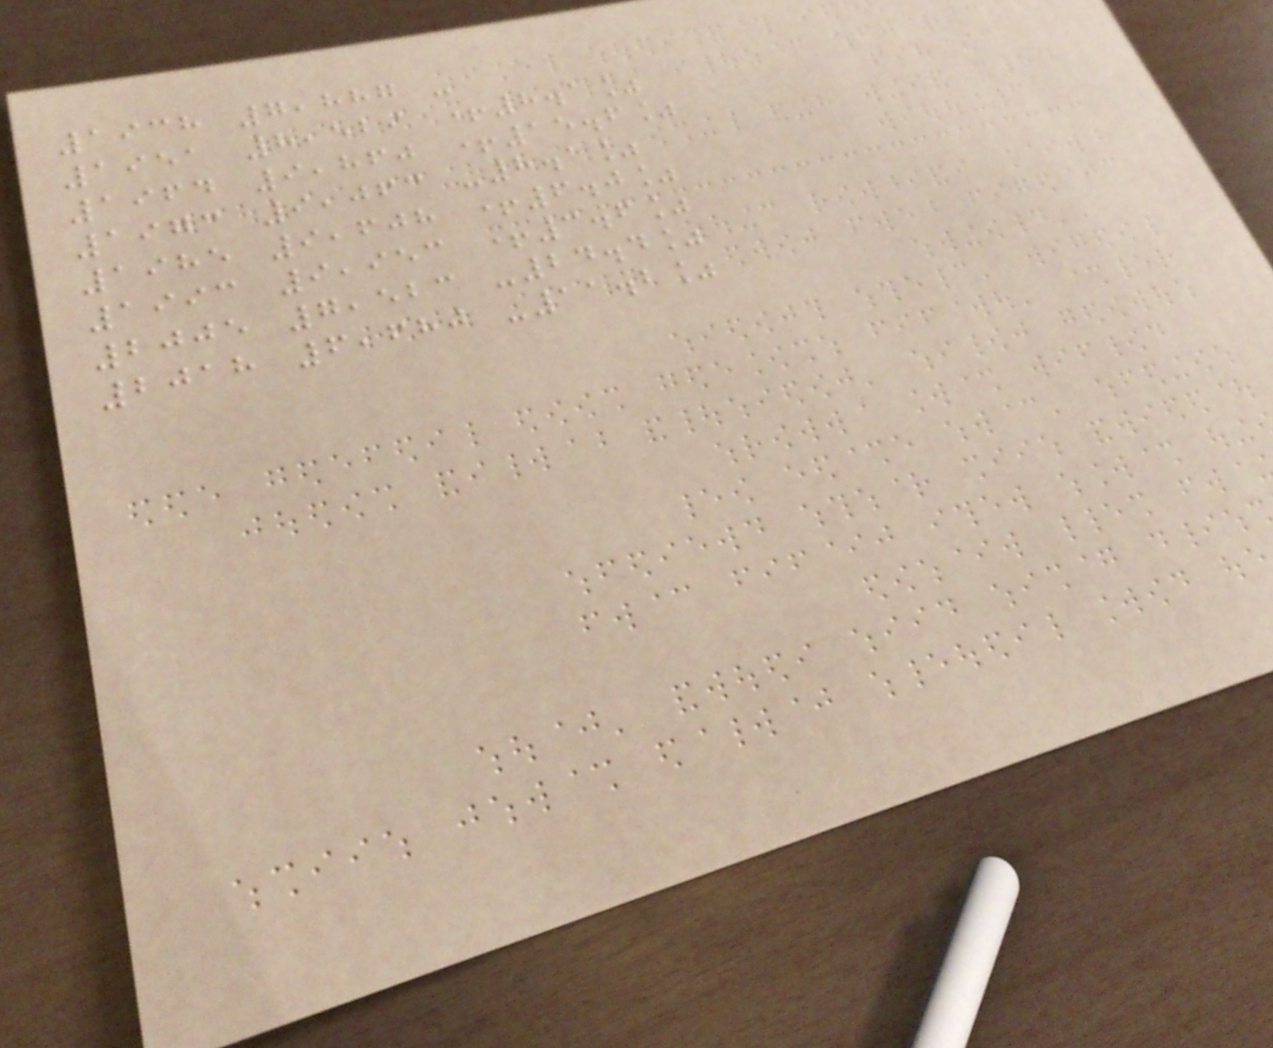1938 7,887 -
1951 8,529 +8.1%
1964 9,860 +15.6%
1973 9,063 -8.1%
1985 9,608 +6.0%
1993 9,953 +3.6%
2005 7,523 -24.4%
2018 6,680 -11.2%
